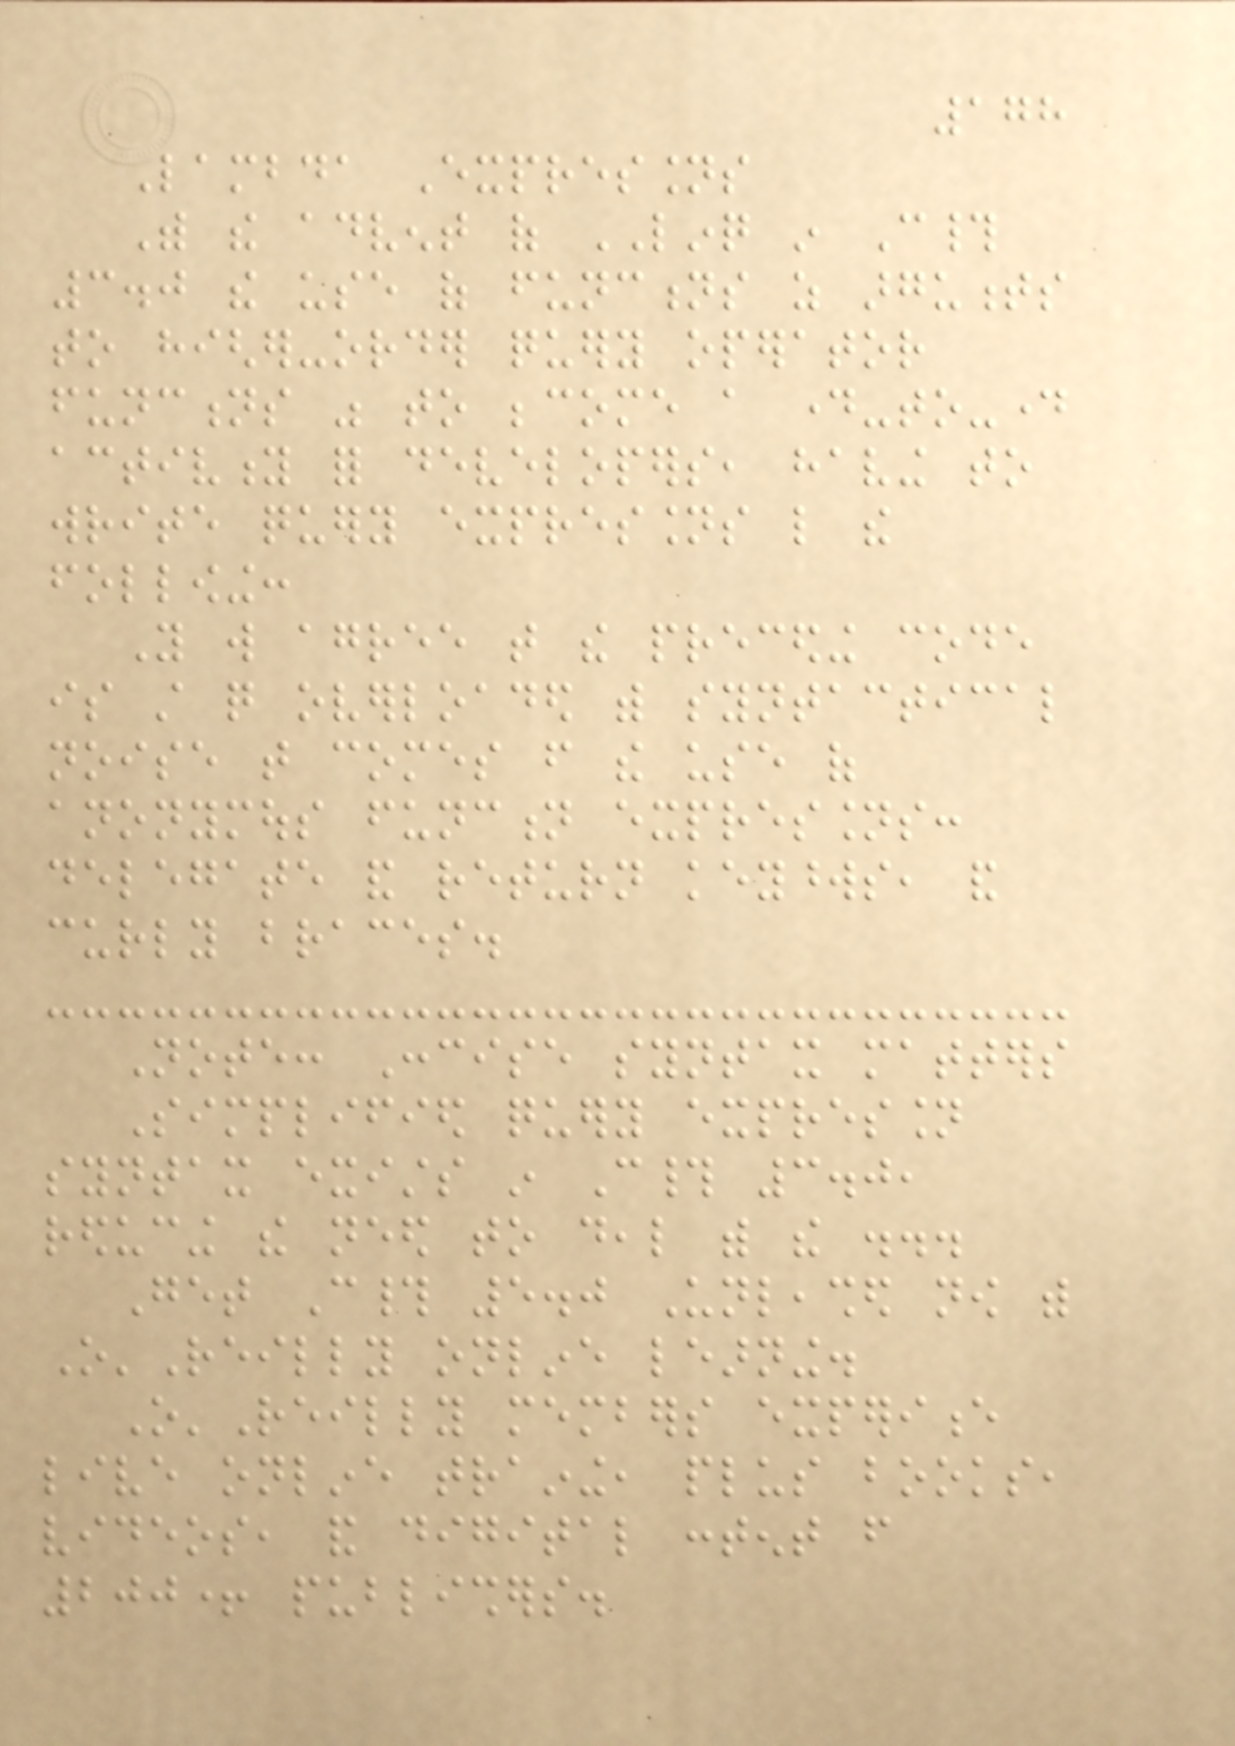178
Lambda Expressions
With the advent of LINQ in C#
3.0 the use of functions as arguments
to higher-order query operator
functions was to become a day-to-day
activity for developers, having to
write query expressions like the
following:
You will agree that the preceding code
is still quite overloaded with syntactical
noise that comes from the use of
anonymous function expressions:
delegate and return keywords, and
curly braces.
Note: Concise syntax matters
Simplified query expression
syntax exists in C# 3.0,
reducing the need to deal with the ...
Get C# 5.0 Unleashed now with
O'Reilly online learning.
O'Reilly members experience
live online training, plus books,
videos, and digital content from
200+ publishers.
